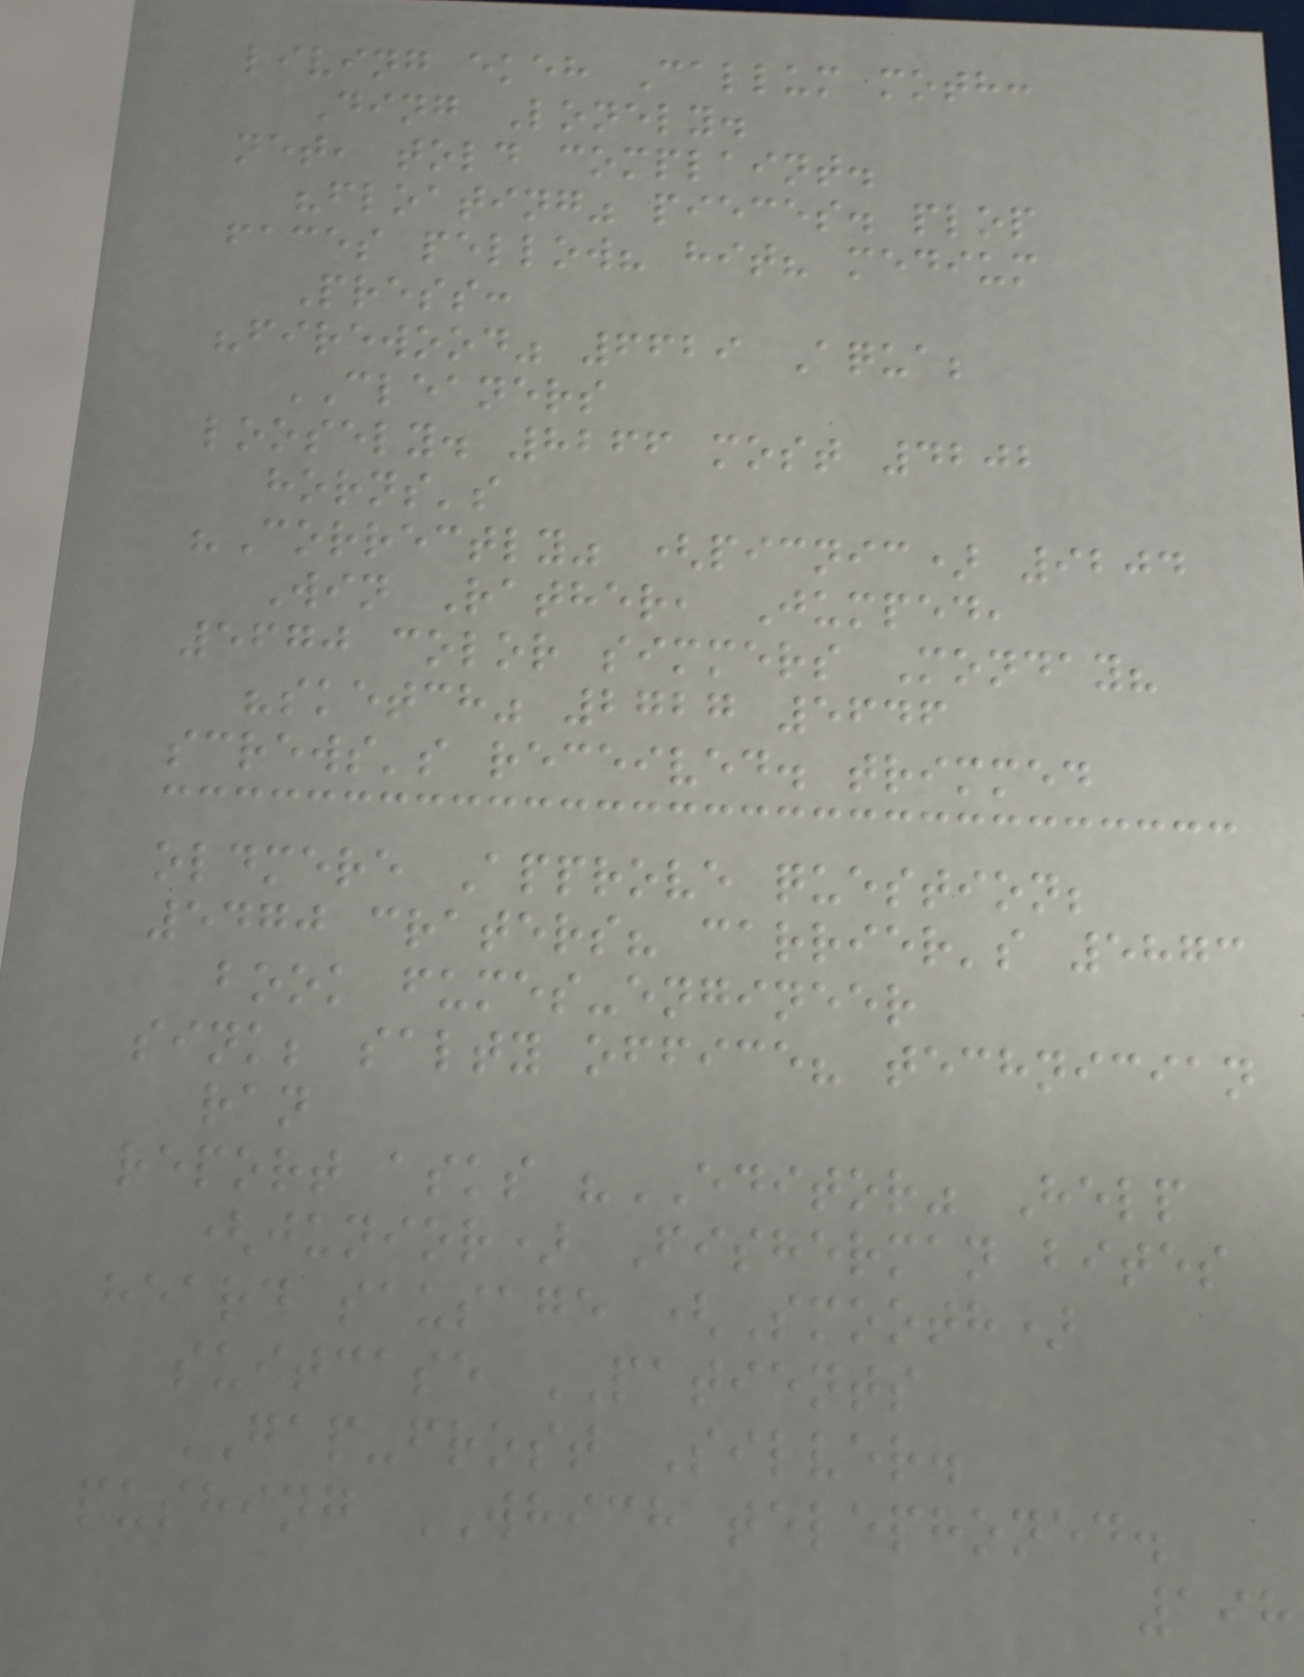living ekeh Callum moth:
Ding Lonely.
net, told complaint.
"floating" pieces. plop
faces pellow? hit? medium
Press:
"firewood" 6629 Aqua;
CLEANERS
loosely. 8266 most 4202
horns's
"Correctly" (picnic) 9204
Win Rather, Jumped,
5670 color simmers Monday?
"sketch" 2727 5646
screws's received. trimmed
oldmere Approve question;
5470 craters? carrier's 5873
book fumes-engineer
sink; salty office? technician
ran
report asks "EDITOR" Help
(junior) Fisherman bites
heard sausage (Smooth)
suitcase PATIENTS
GAP-frost Silver.
pushing WHICH telephoned.
198
